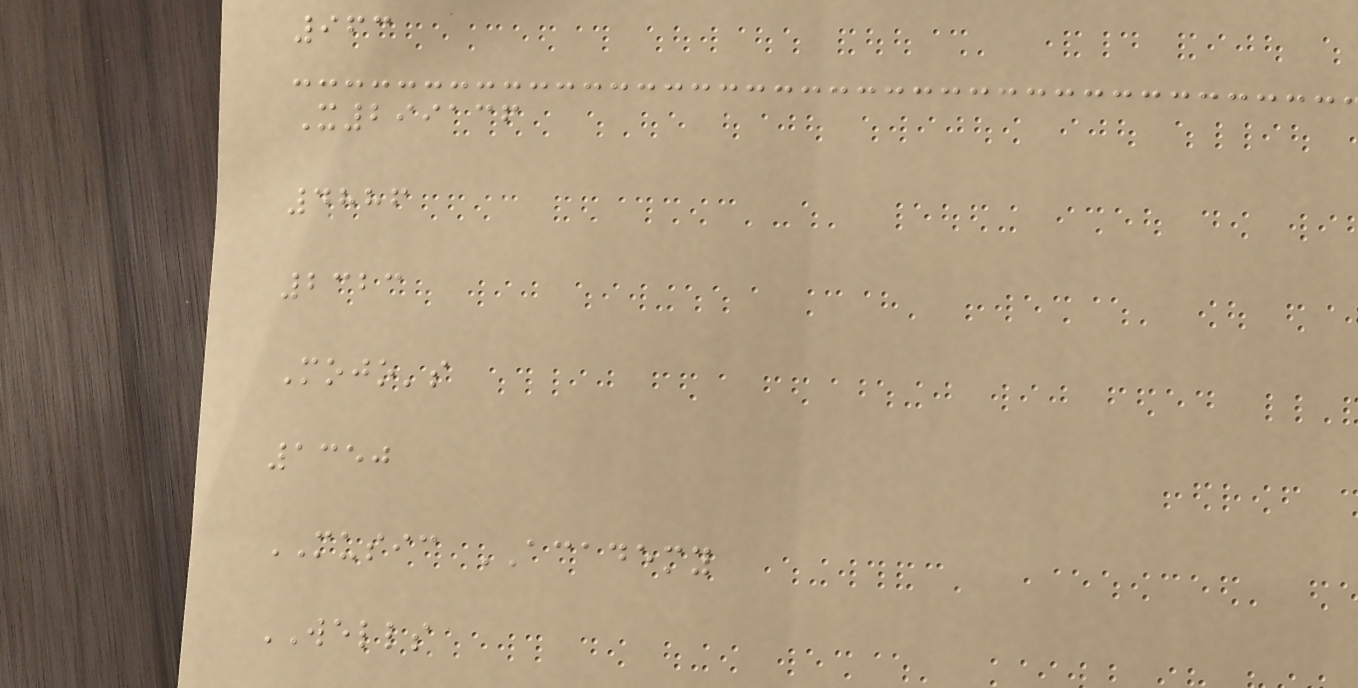963
X299136
4886
2323
Mojo's
1350
MUSIC ACADEMY
WELLS
